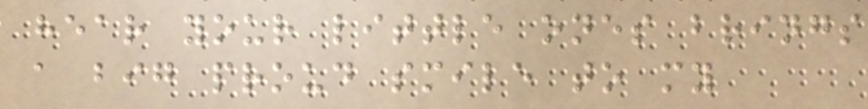hear your little ones brings
a big proud smile to my
